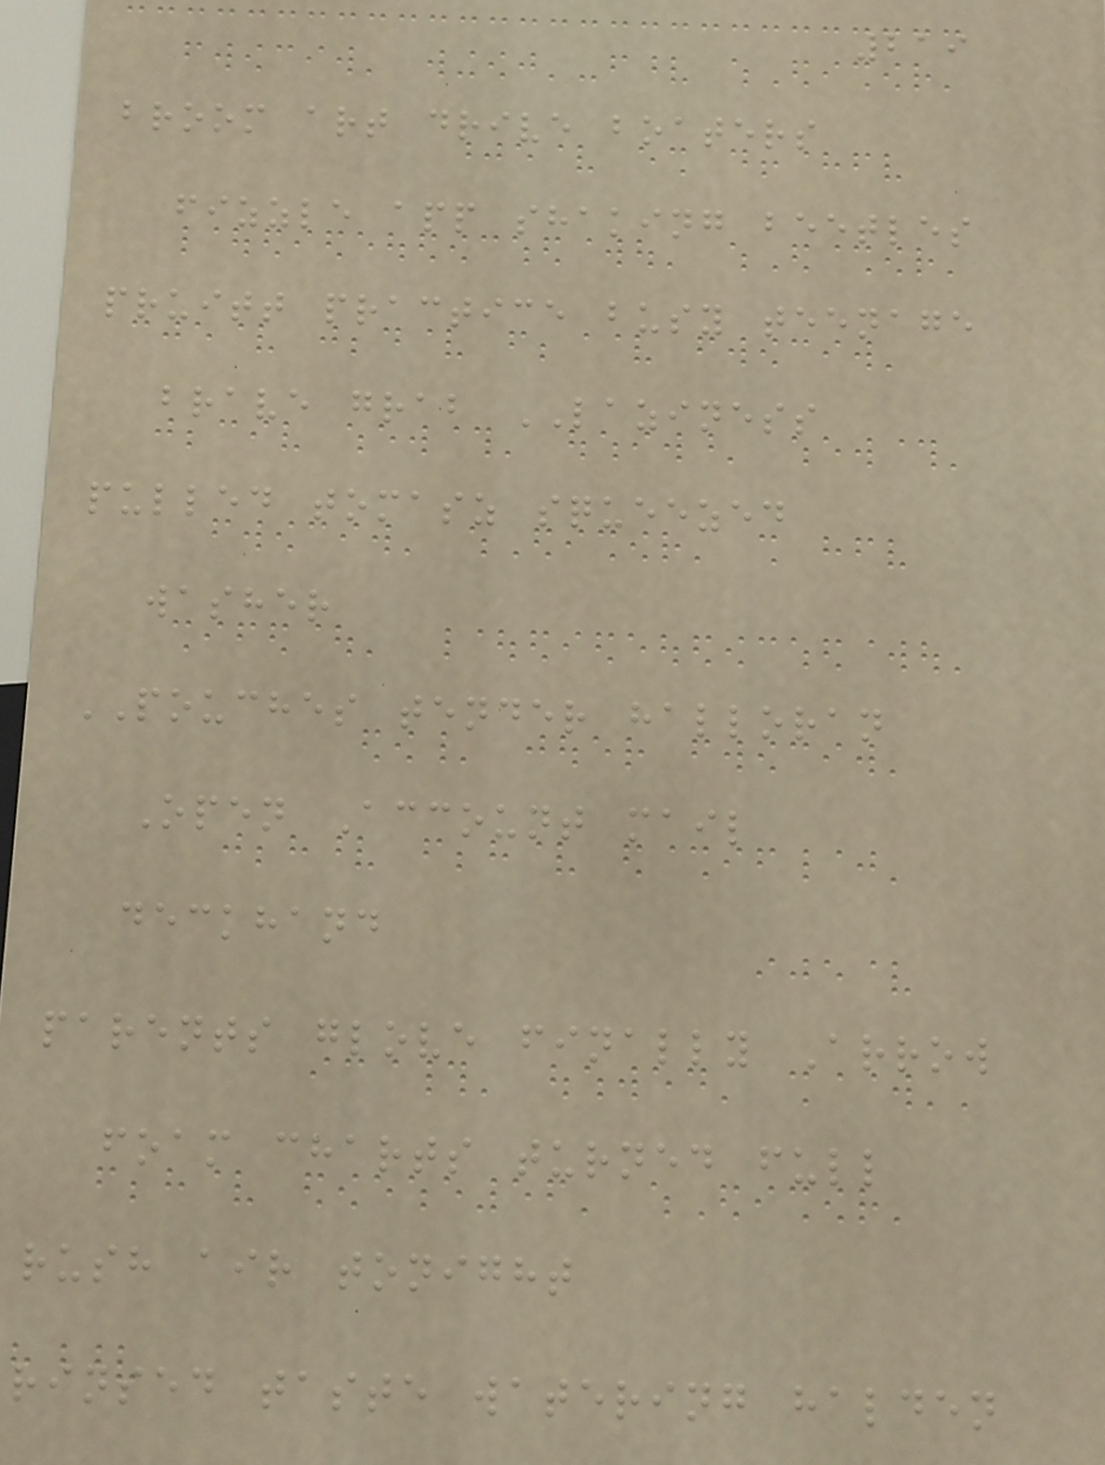219
broom art drive boaters
fizzle app shaking beetles
pruitt practice busy teenage
brave grab LAZINESS
pulled tomasz squeezed
washer
POUCHES tender halloran
Open Account mail
deckhand
parents glove finally Arrow
foam charts turned full
rush air tonight
rinsed taste watering halden
